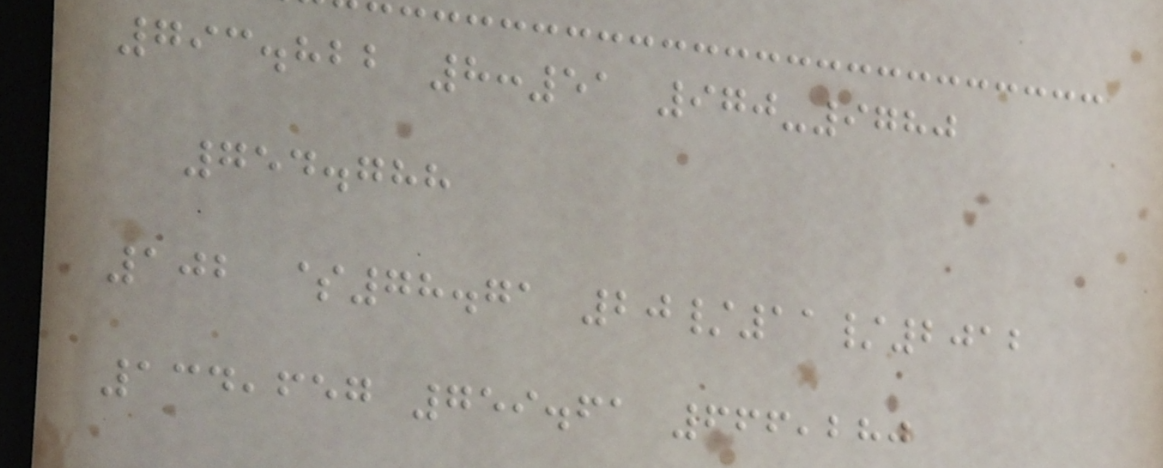793.822 8:51 970-9780
754.788
102 $78.71 20/11/2012
134,657 759.61 666,280
